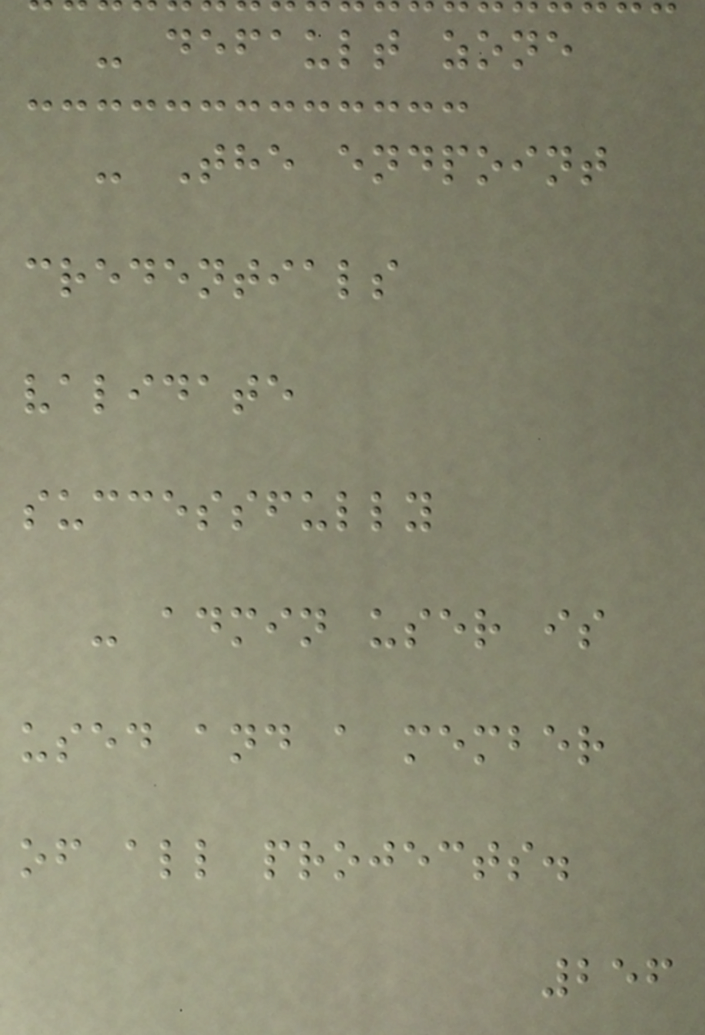- default zone
- The endpoint
credentials
validate
successfully
- admin user is
used and a member
of all projects.
256
